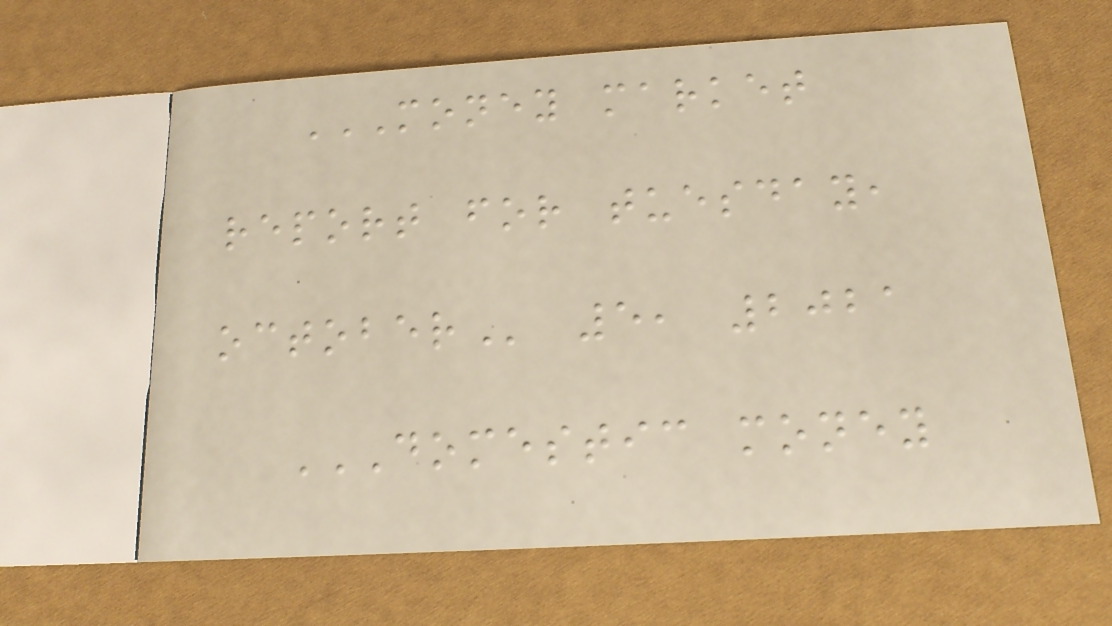MONEY MARKET
REPORT FOR TUESDAY,
OCTOBER 5, 2021
DOMESTIC MONEY
